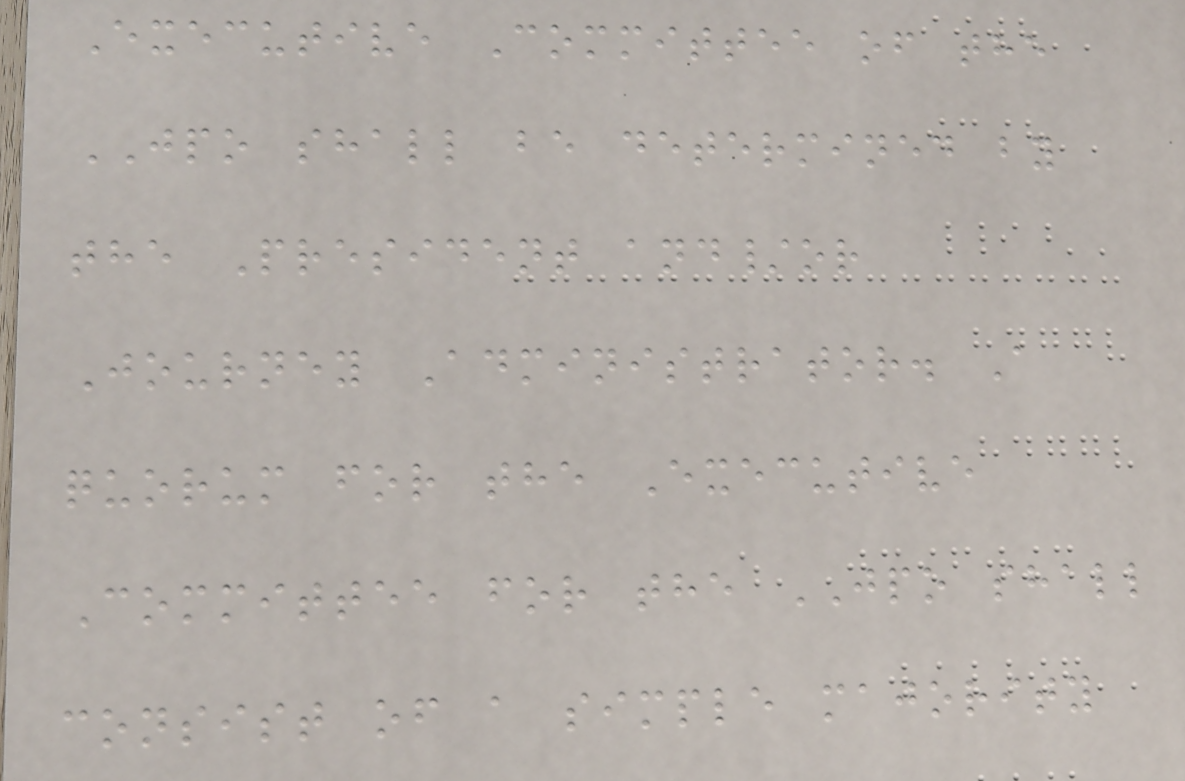Executive Committee of the
JPO shall be determined by
the President and/or
Journey Administrator. A
quorum for the Executive
Committee for the JPO shall
consist of a simple majority
